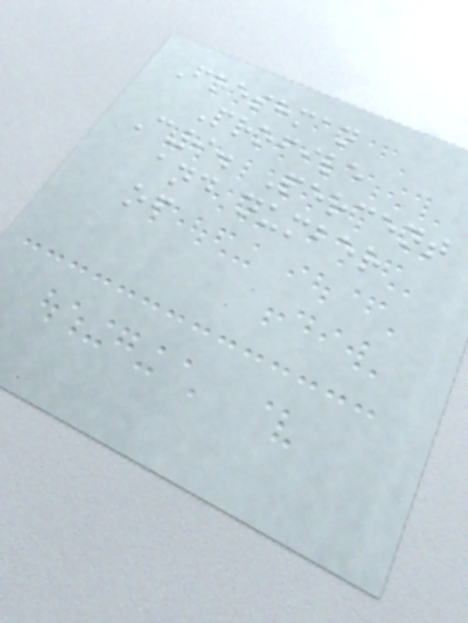Freshman
Profile
C9. Percent
and number
of
